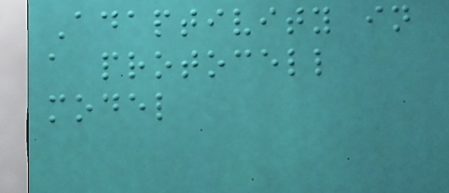Adaptivity in
a protocell
model
